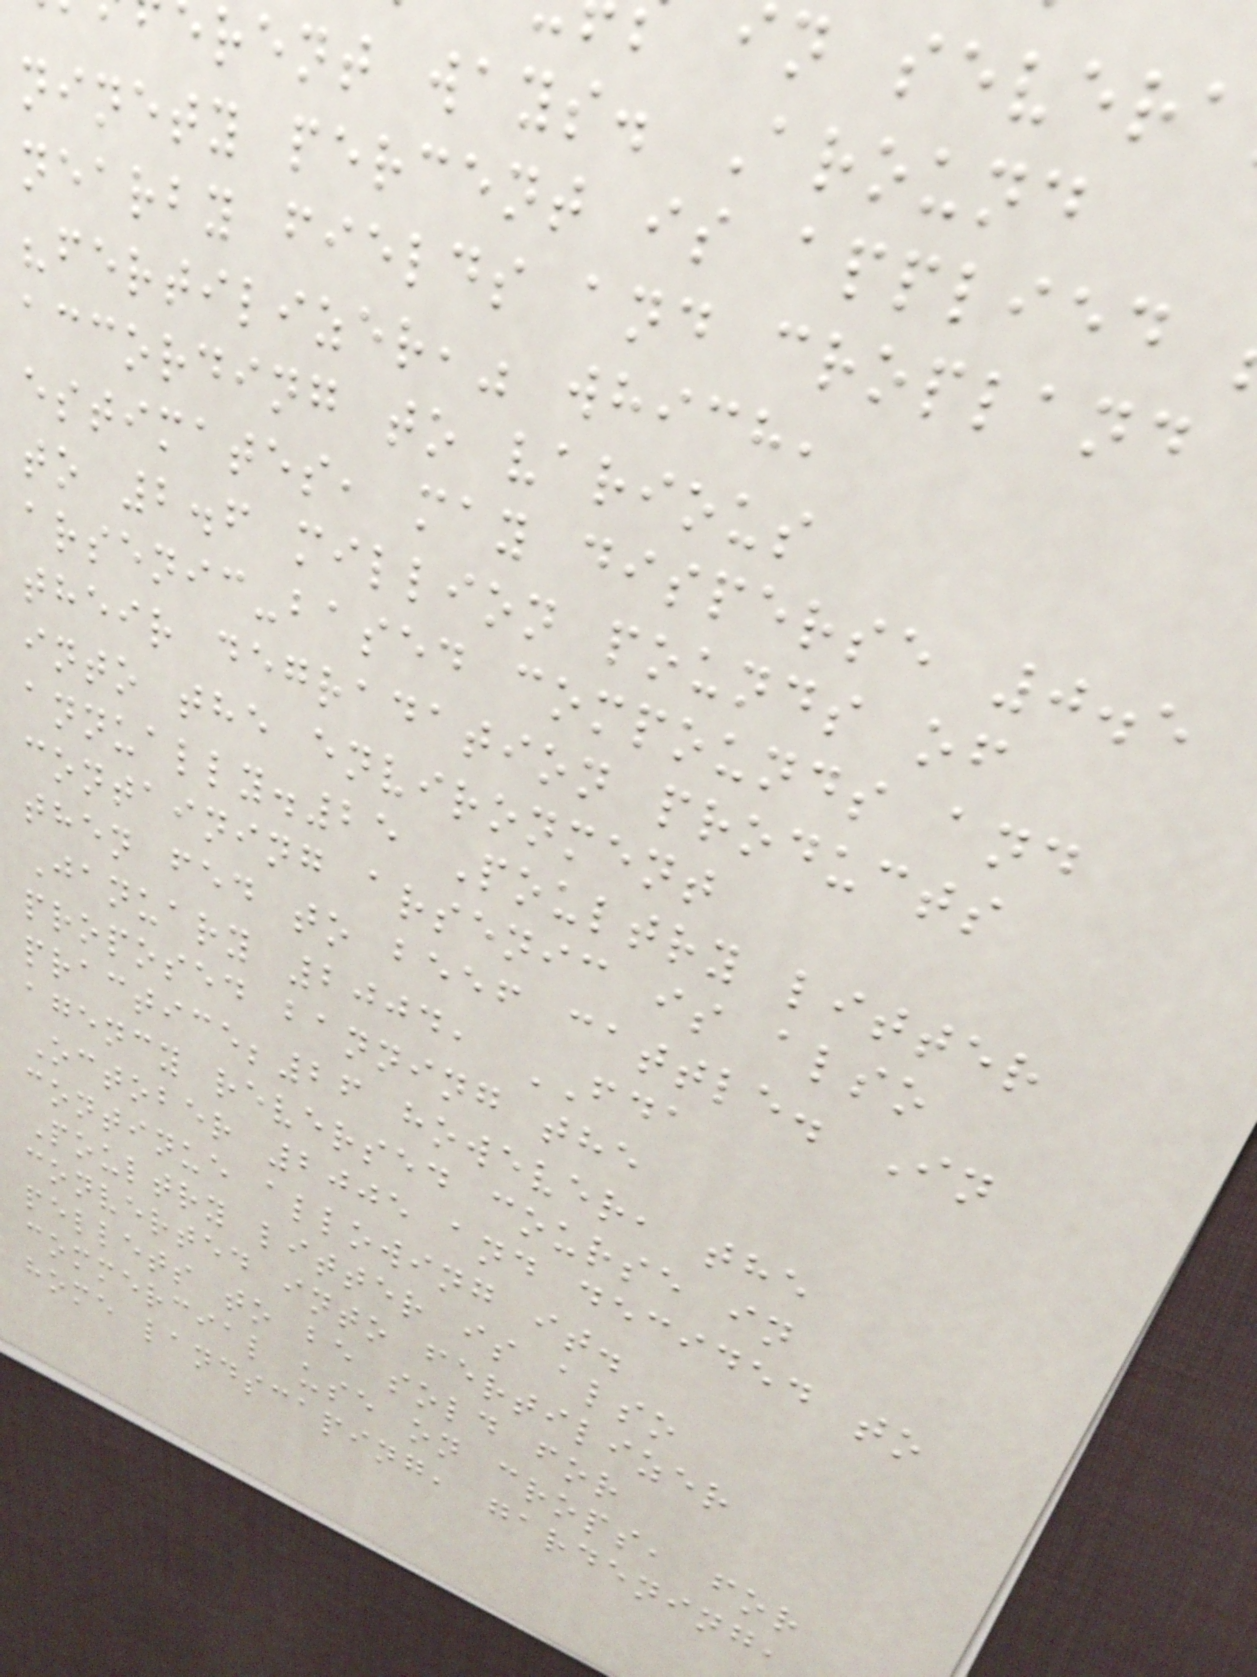in severa
erent ways. Around
ninety percent is applied
nearby fields and cropland
"fertilizer," which,
according to various
estimates, may disperse 0.5
to 2.6 million pounds of
arsenic-based compounds and
their degradation products
into the environment
annually.25 Poultry litter
containing arsenic is also
then fed to beef cattle. In
January 2004, FDA
proposed banning the
practice;26 however, the
agency reversed course in
October 2005 and decided to
continue allowing it.
Poultry litter is also
converted into fertilizer
pellets to be sold for
commercial use on crops, for
home landscaping, gardening,
